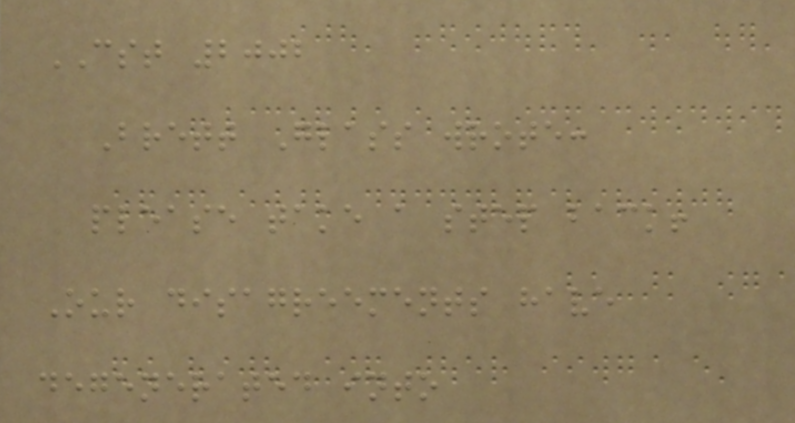CST 2002
Brett Glass wrote:
please take a step back!
Our disagreements have
degenerated into
